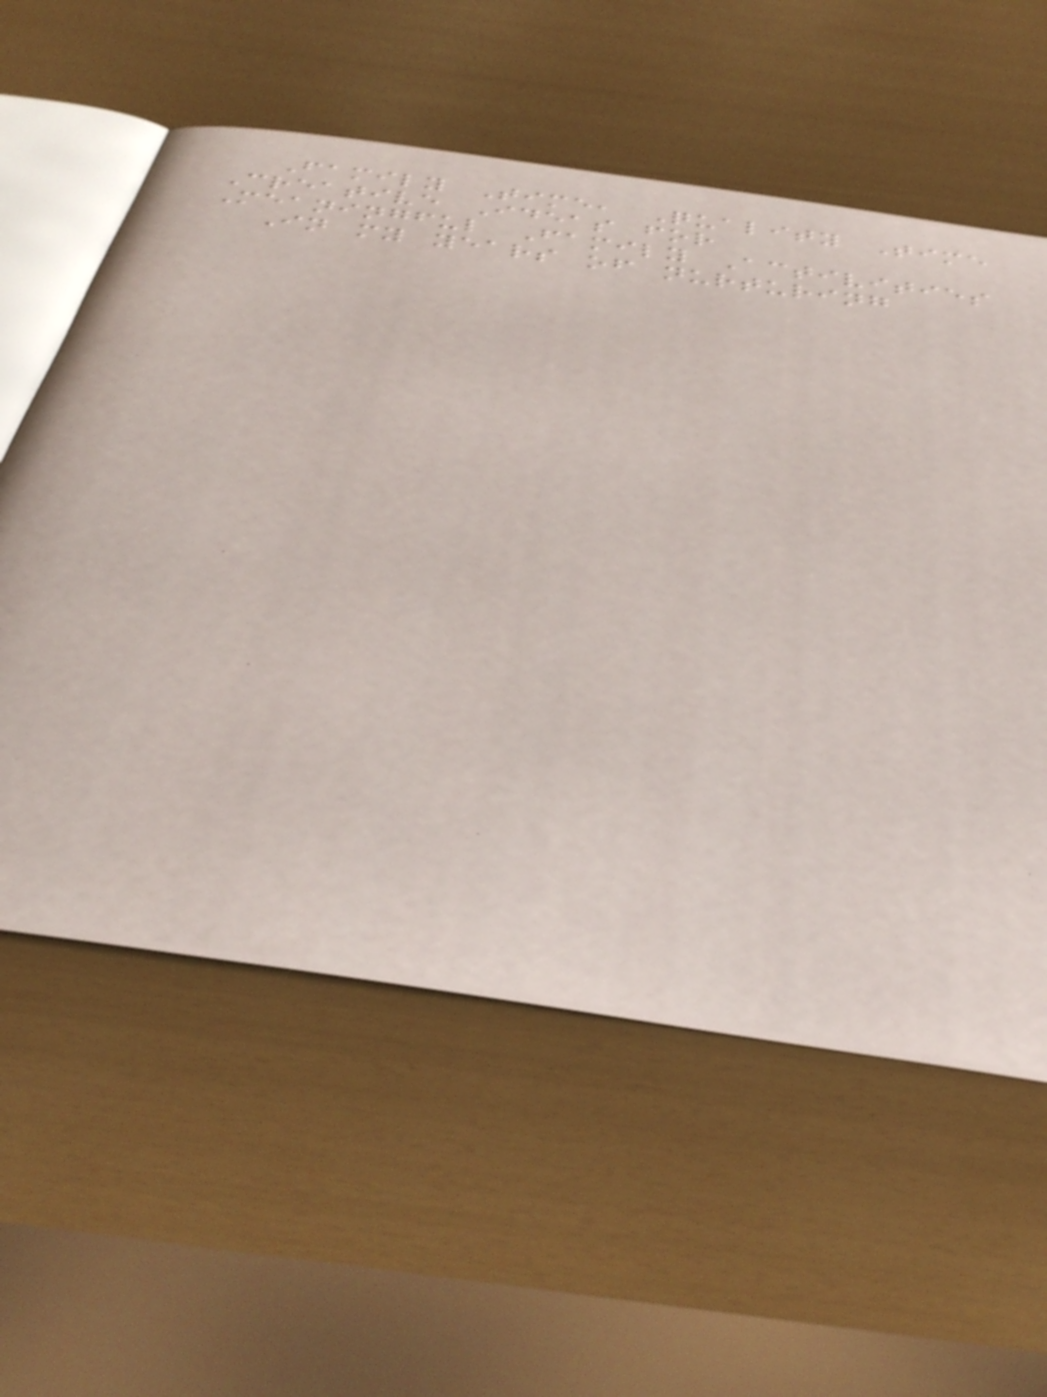Family Time, Quality Time
Creative Ideas for
Meaningful Family Activities
In my years of nurturing
